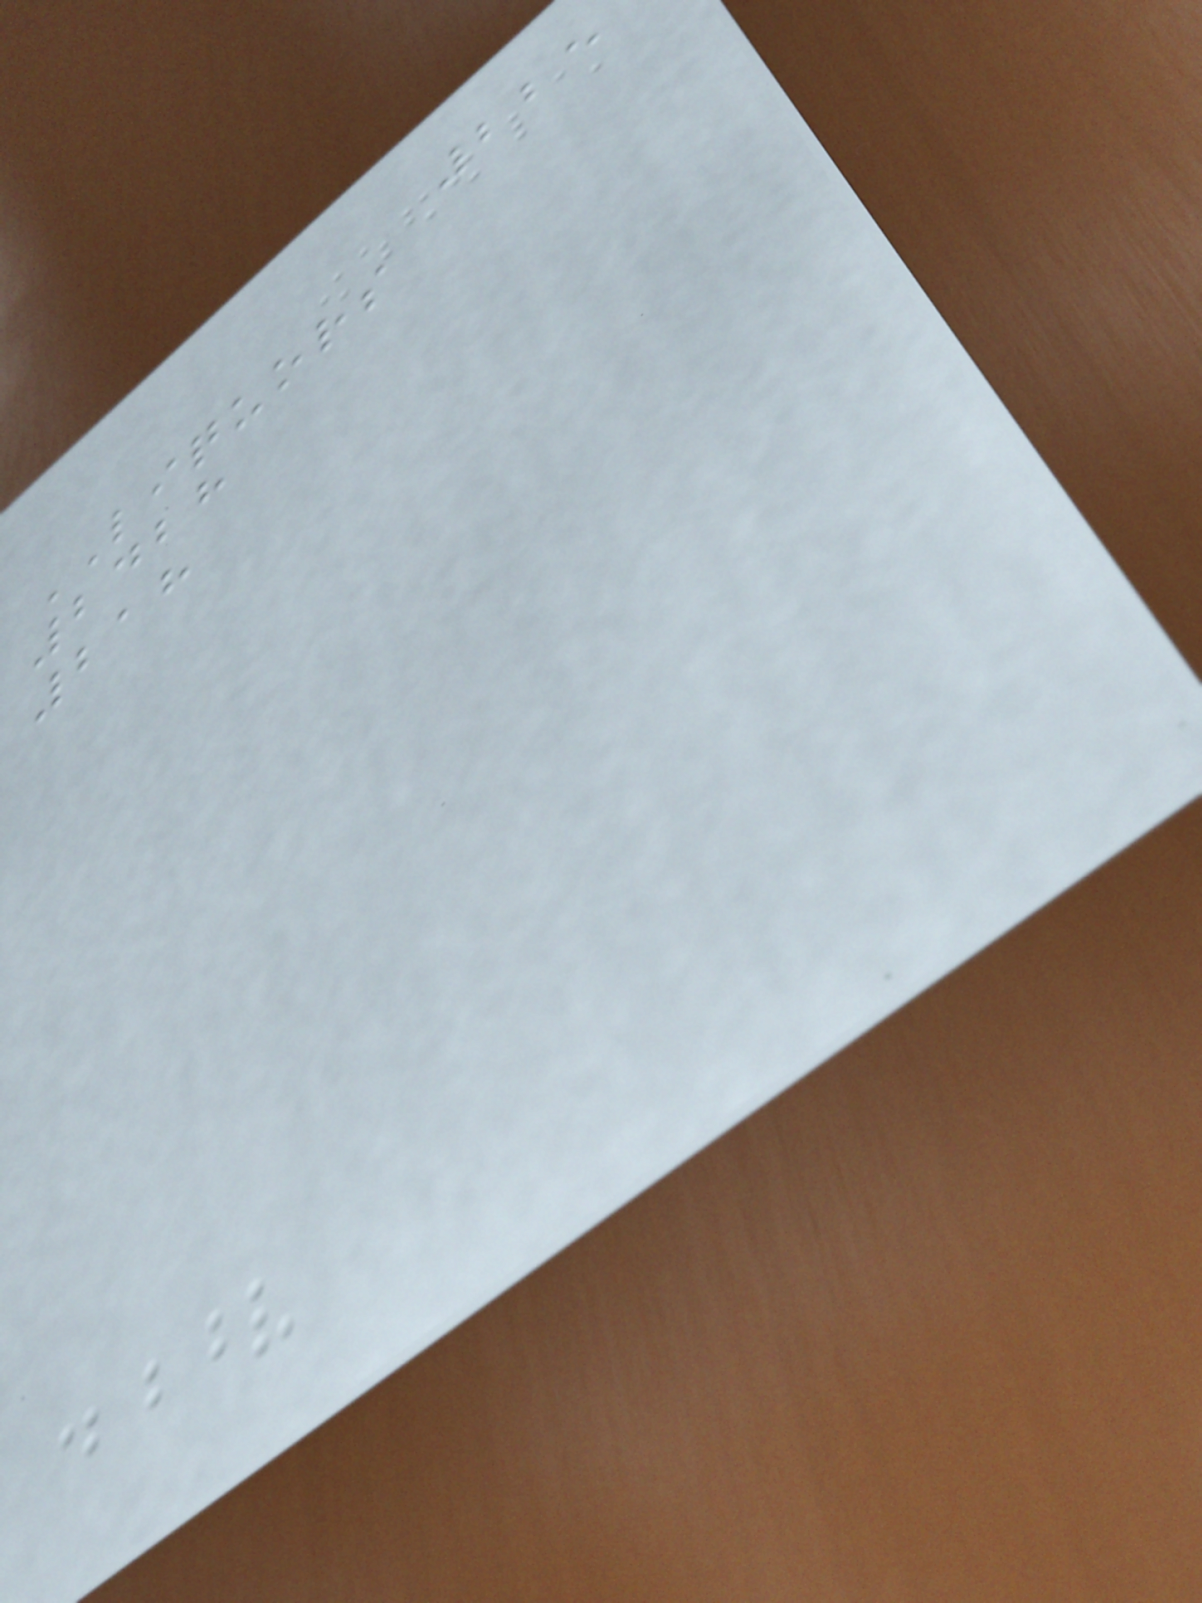225
LIQUORS
2428
218
